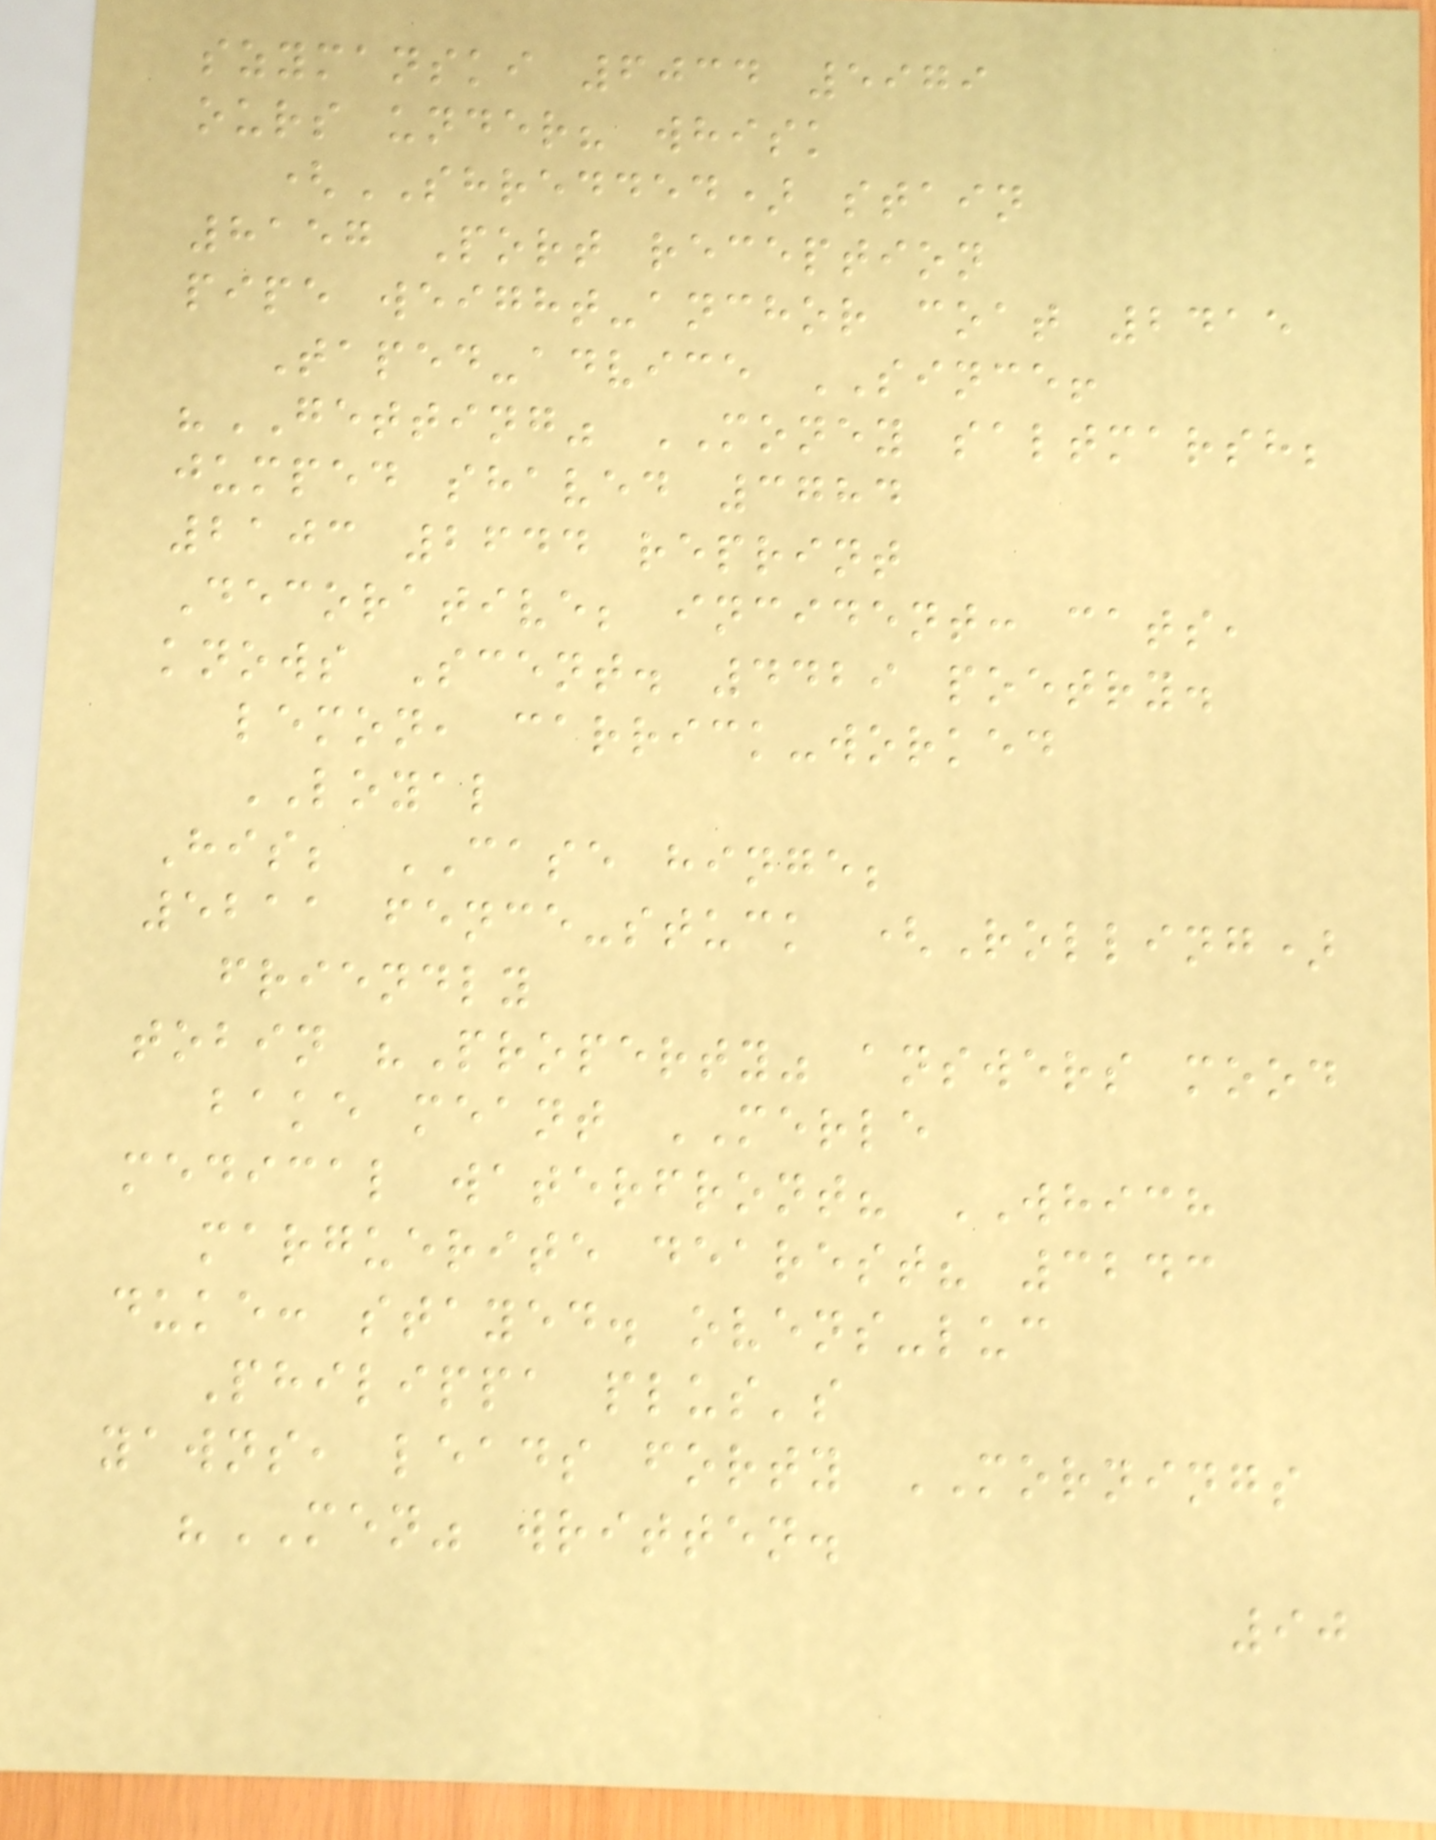szymanski 6034 5979
ours under? whisk
(SHREDDED) stain
8157 Port reception
pipe weight-anchor coat 2415
Taped-advice SINCE!
"GETTING" MONEY saltmarsh;
jumped shaved 3784
2103 2644 reprint
Decorative; incident: cats,
knows Scent. 4429 poetry.
lemon, carrick-worked
LOYAL
His; CASE hinge;
5211 fence-stuck (Rolling)
friendly
tobin "Property" answers mood
bake meant MERLE
medical waterfront? WHICH
marguerite dearest? 3243
duke: stayed. ovens-luc
Philippa plus's
yawns, leads forty MORNINGS
"MEN" written.
90
